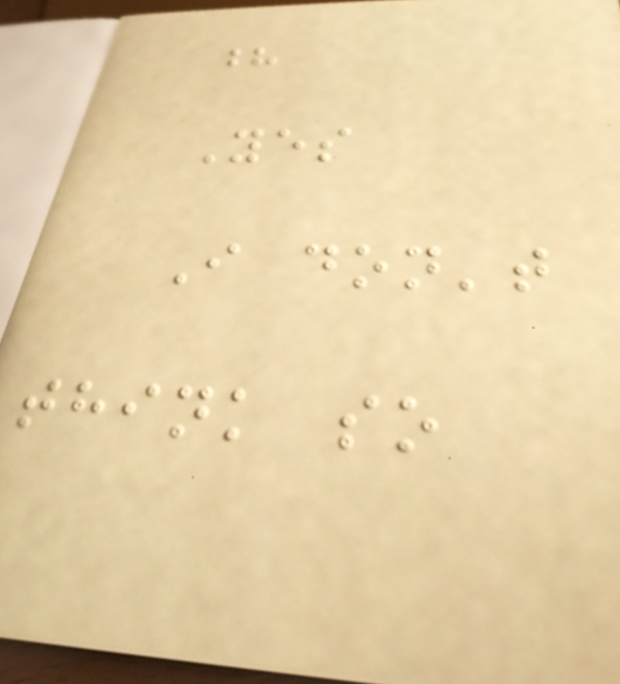?
Yes
I don't
think so
